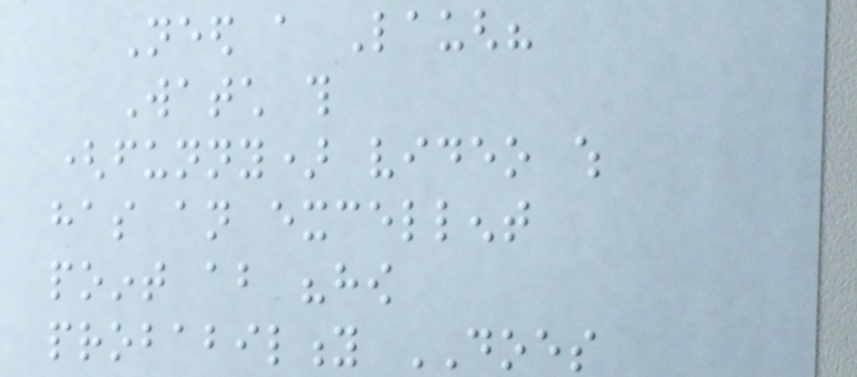Need a Laugh?
Watch this
(funny) video which
has an excellent
point about "how
probability DOES
